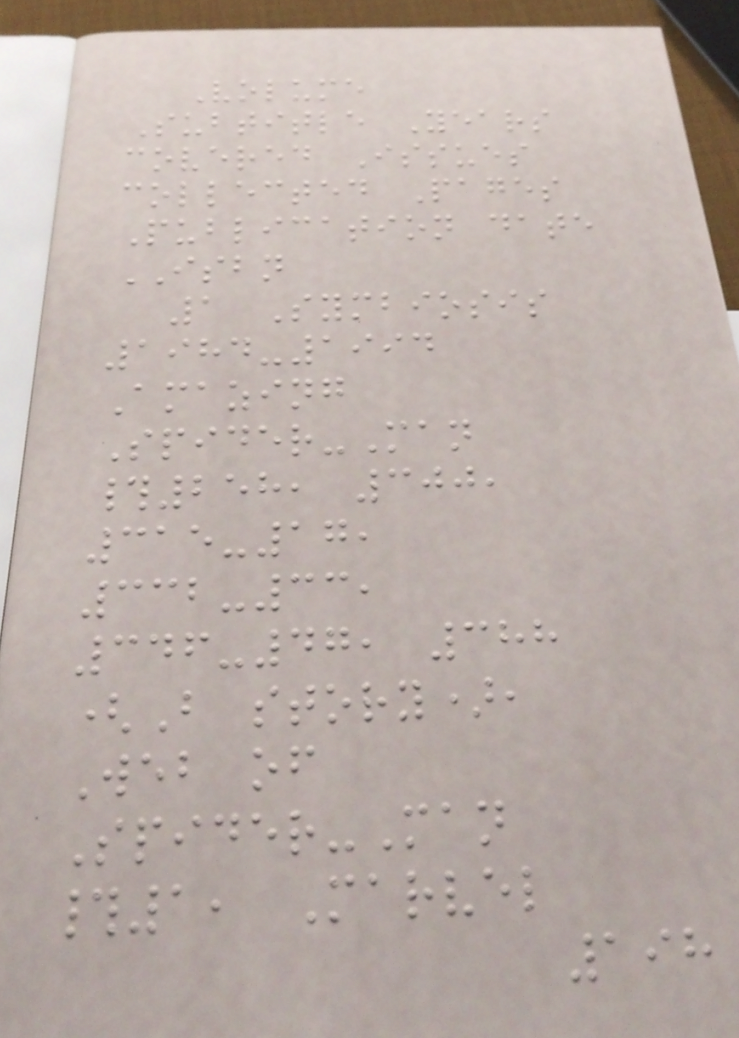Volume
Subtitle Years
covered Issues
collected Pages
Publication date
ISBN
1 Symbiosis
1984-1994
Amazing
Spider-Man
#258, 300,
315-17,
332-33,
346-47, 388
(B story),
Web of
Spider-Man
#1, Marvel
198
